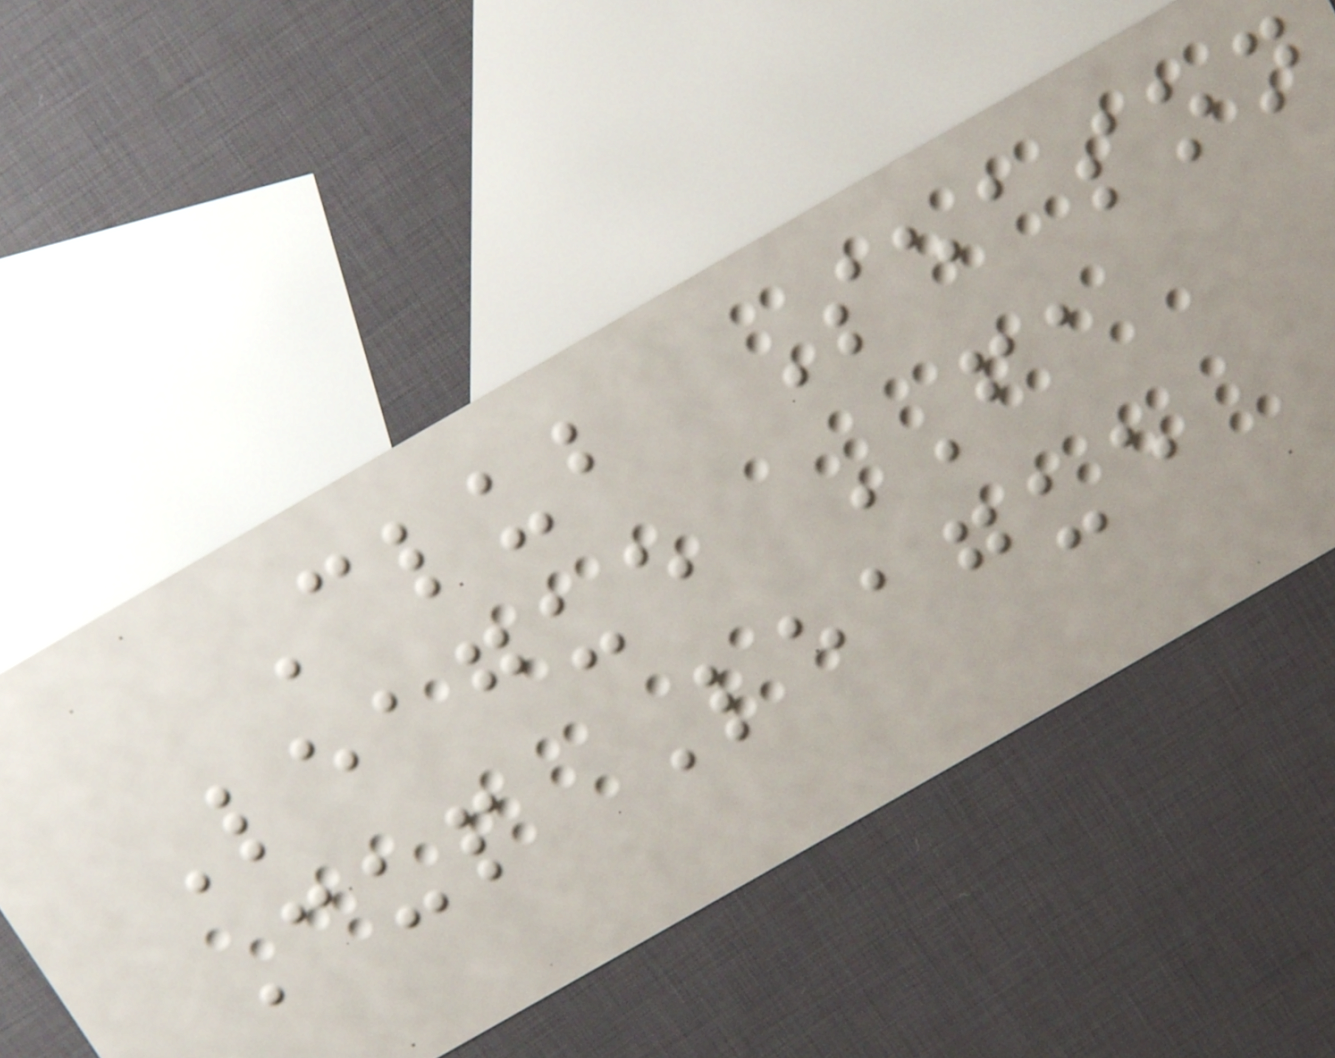Club Season
League FA
Cup League
